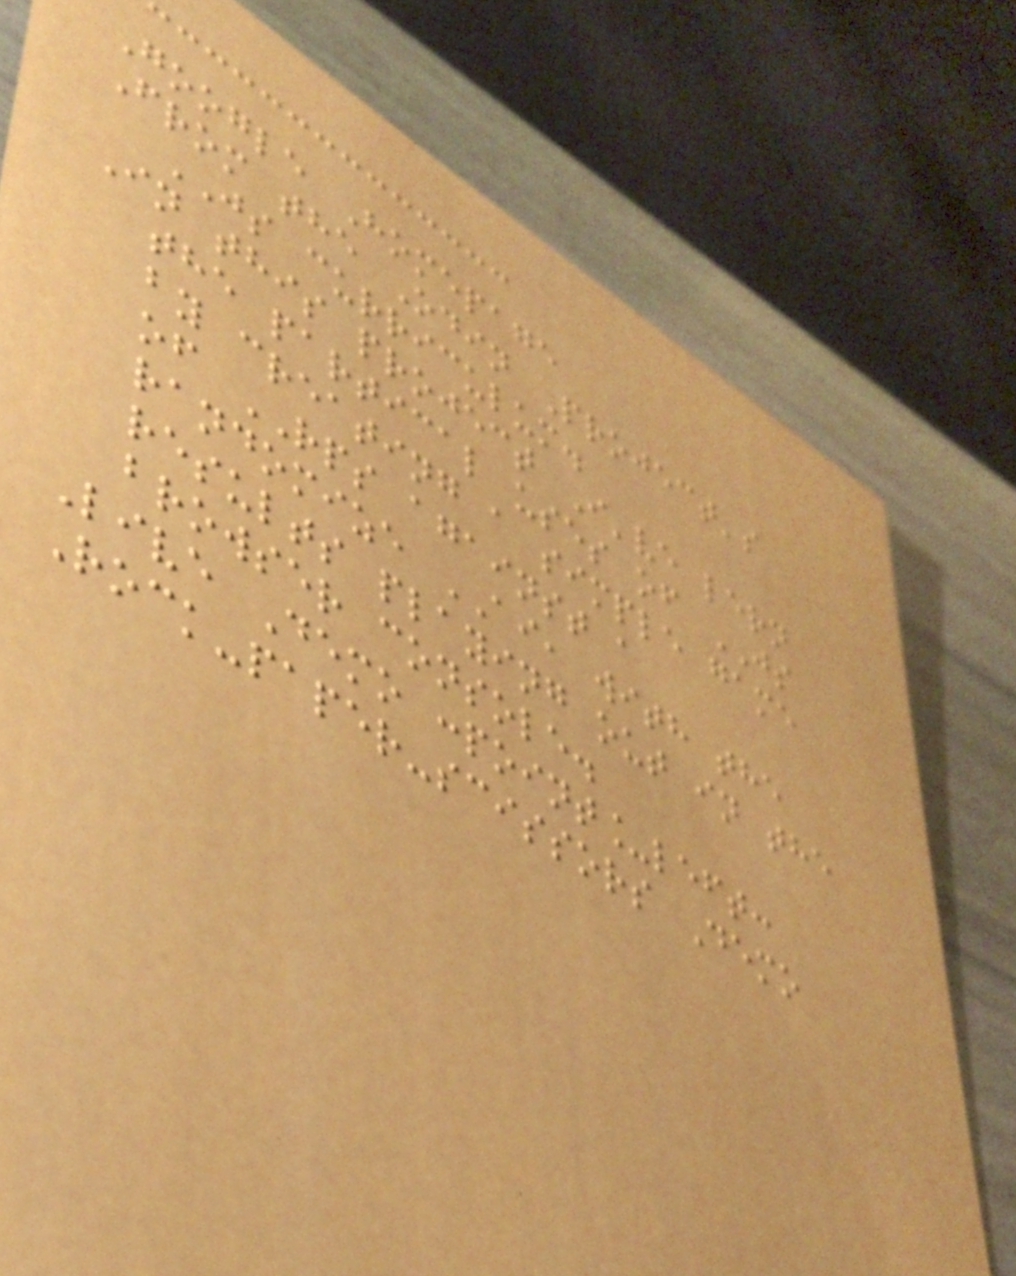Google Homepage
From the Odin Project's
JS curriculum.
In this project I've lern
the partical uses of JS
by creating a simple game
of RPS against a
randomize AI, with the
results playing out in the
browser console.
Live Demo :point_left:
Rock-paper-scissors Demo
